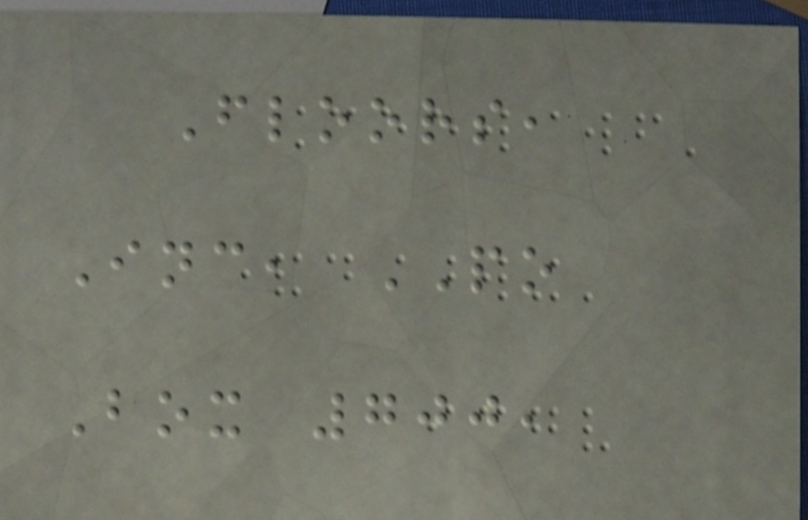Floors,
Inc, PO
Box 700,
